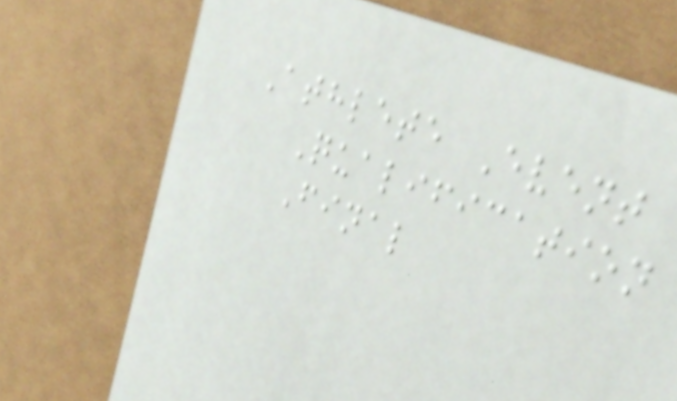Athlete Event
Qualification
Final
